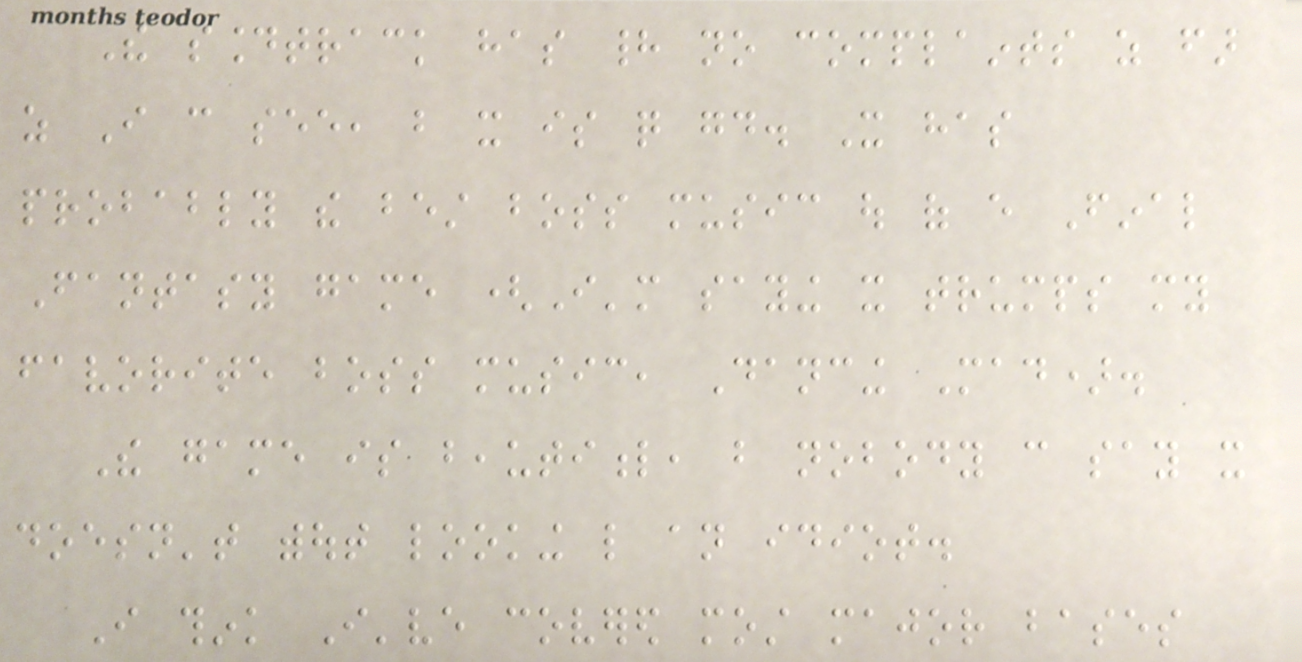The soundtrack has had no complaints as far
as I can see, but it is quite good. It has
probably the best boss music out of every Final
Fantasy game (I'm saying it trumps my
favorite boss music, Dancing Mad).
The game is beautiful, but nobody can say it
doesn't without looking like an idiot.
I think I've covered most major bases
